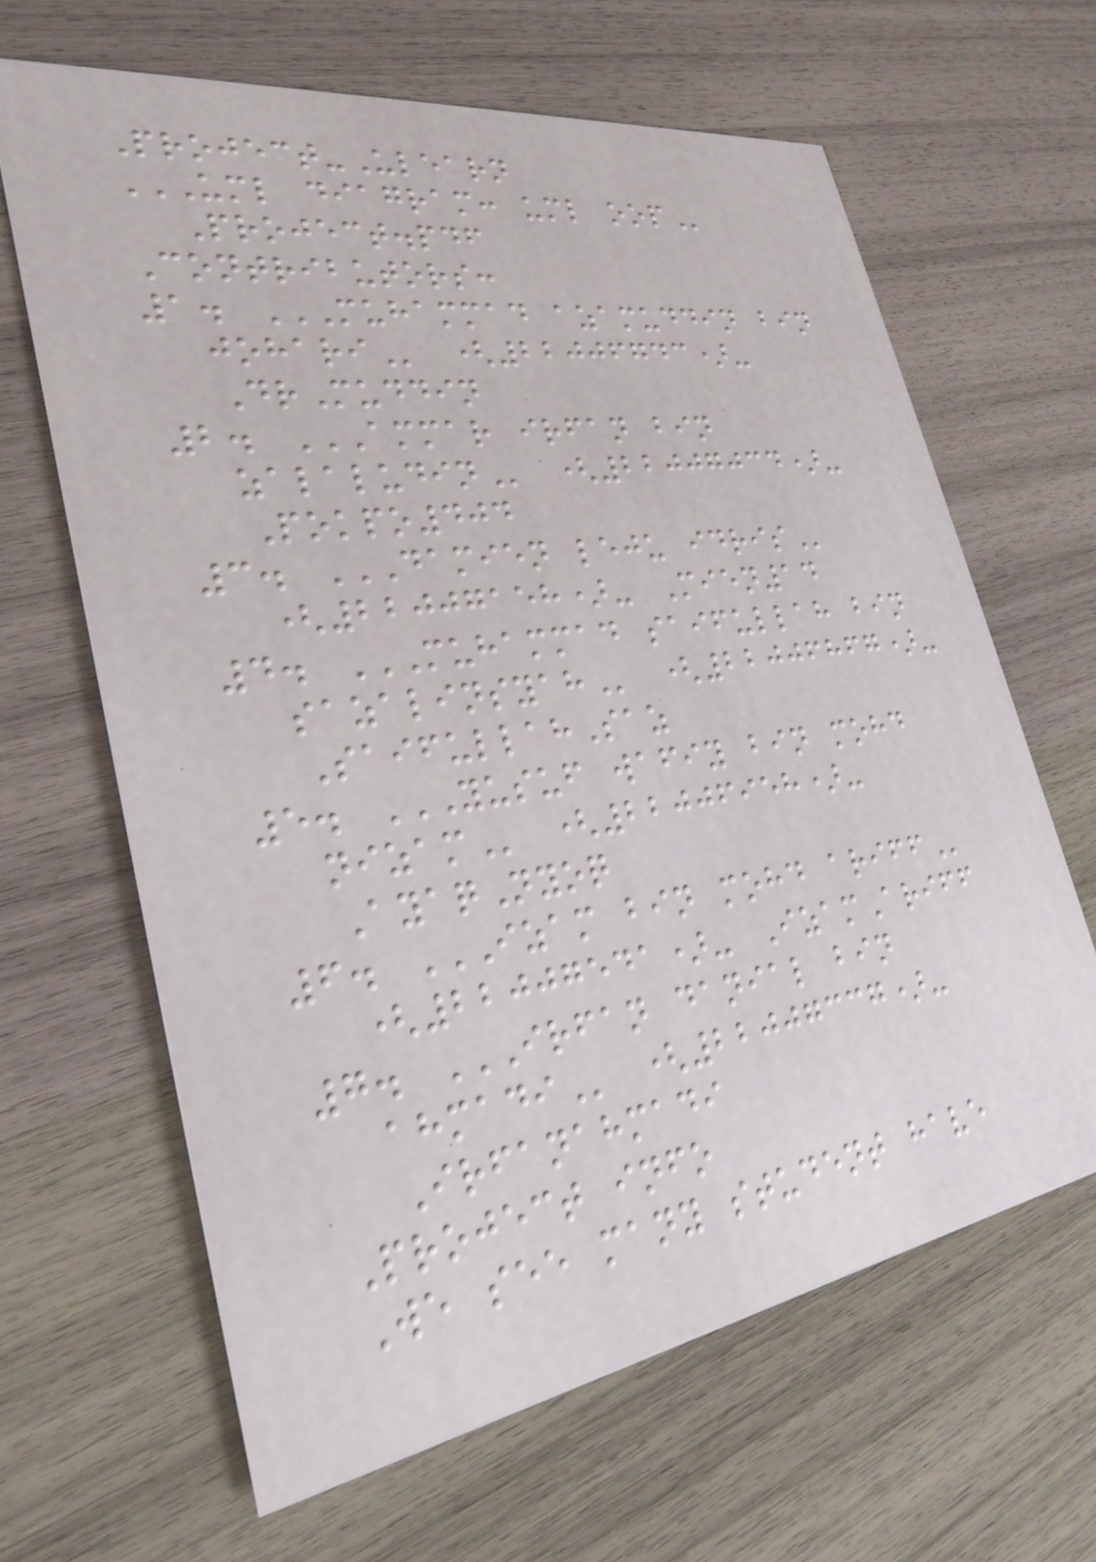Project-Ulearn
UML DIAGRAM: UML OOP
Project.pdf
Contributors:
1. MUHAMMAD AZAMUDDIN BIN
JOHARI (22006743)-
DrMuddin
2. AMMAR IRFAN BIN
ZALALUDIN (22007034)-
Pokpo404
3. DAMIEN LEJU IDRIS
(22007158)- Mien14
4. MUHAMMAD SAIFULLAH BIN
SAZALINSYAH (22006867)-
SaifullahSaz
5. YUSUF WAFIY BIN MOHD
NIZAM (22006958)-
AyaqNyoq
6. IZAM BIN MOHD ARIFF
(22007541)- IzamAriff
7. IRFAN DANIAL BIN
AHMADI (22007337)-
Irfanahmadi
Project info
We see many student have
